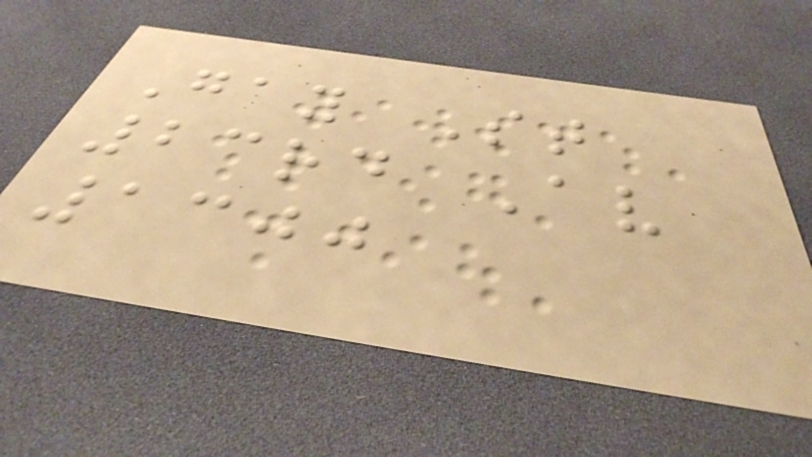Gay St
23rd Av
1300
